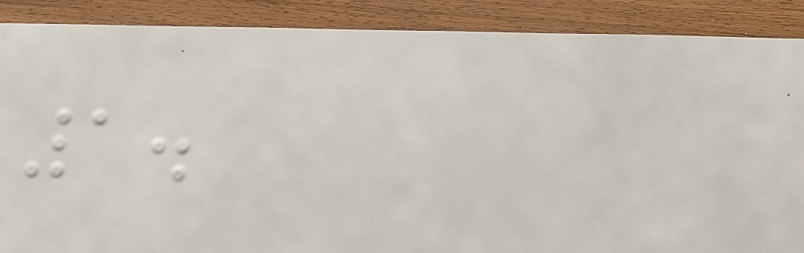1.
